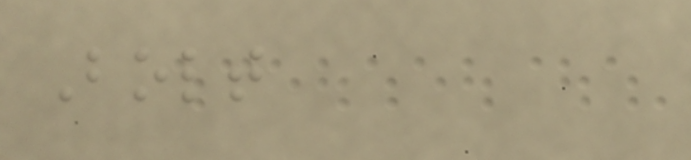Bolt
